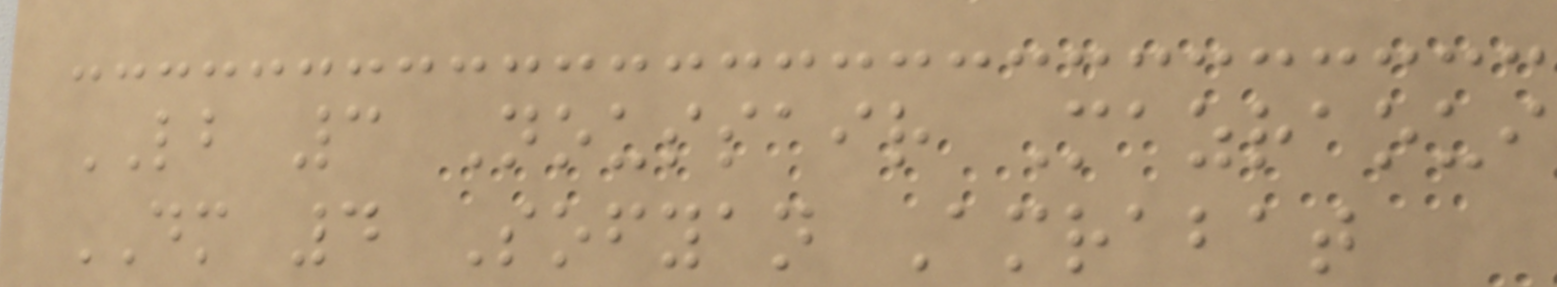LB 3 Noussair Mazraoui
DM 4 Sofyan Amrabat
